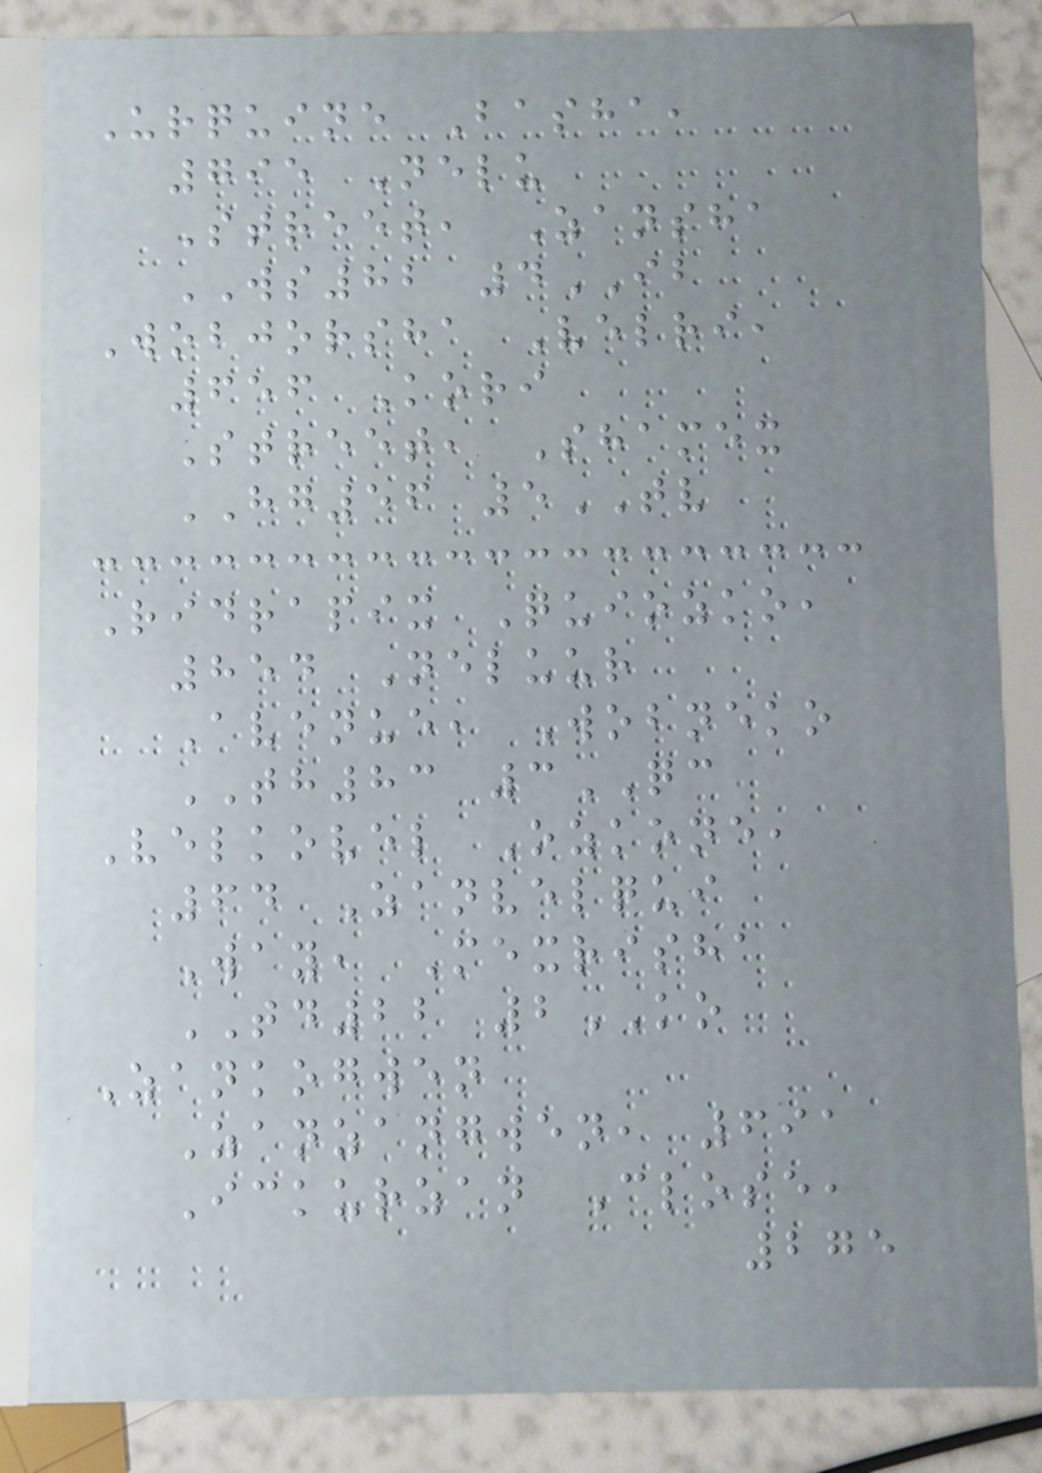Urquine Basha,
795 Nelu
Street, Zansha
WS82 4IB
Wobjorsha Velri,
656 Kori
Street, Shamex
HG56 5TV
Ridrapix Quiozko,
854 Neluur
Avenue, Wobneko
TH83 3QC
Velkovel Ozkone,
64 Zanvelqui
Way, Mexrisha
TD22 2KO
Zankogwen
Zanzangwen, 691
Ickurzan Close,
275
